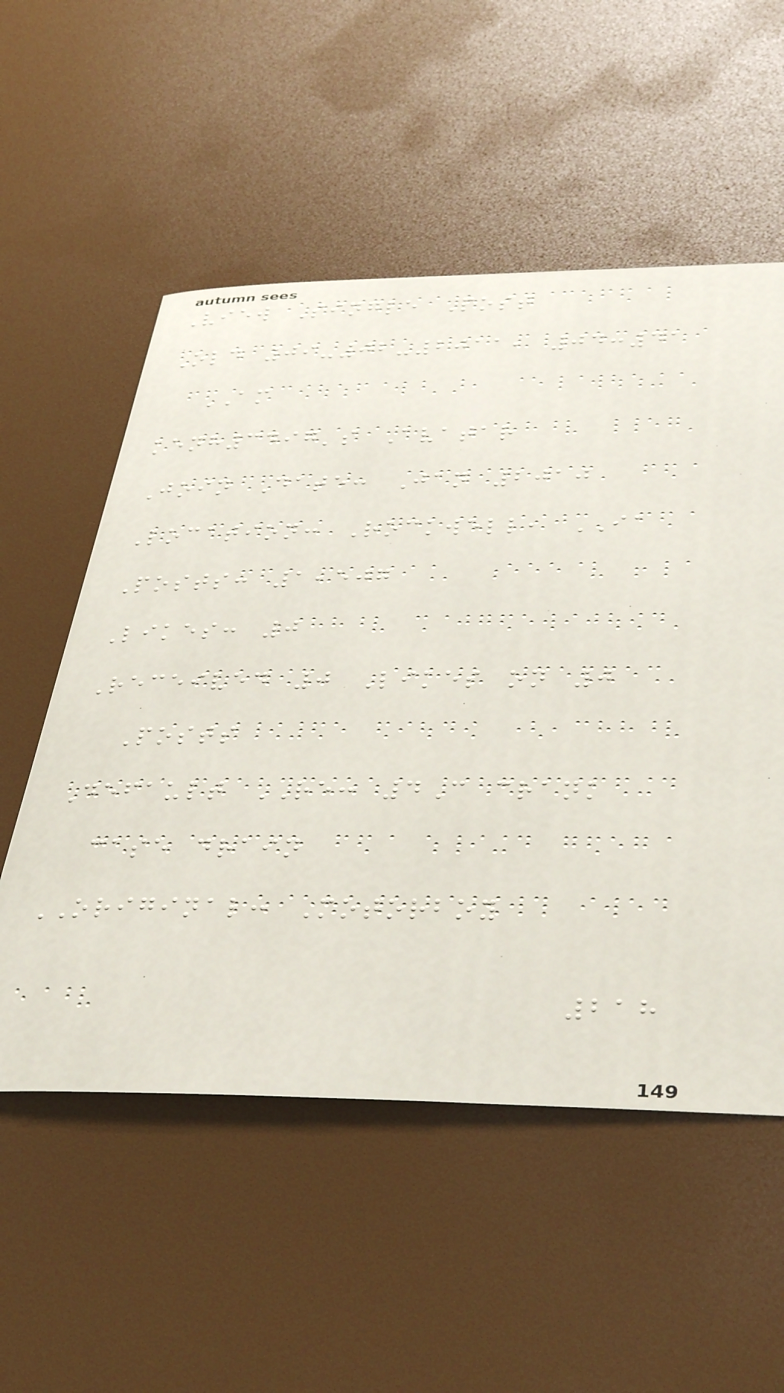View Single Post
Old 09-02-2011, 04:41
AM
kenh3497's Avatar
Join Date: Jan 2010
Location: Rockwell, IA
Posts: 1,507
Likes: 0
Received 0 Likes on 0
Posts
Default RE: 4C crank
case drain
ORIGINAL: Motorboy
218
